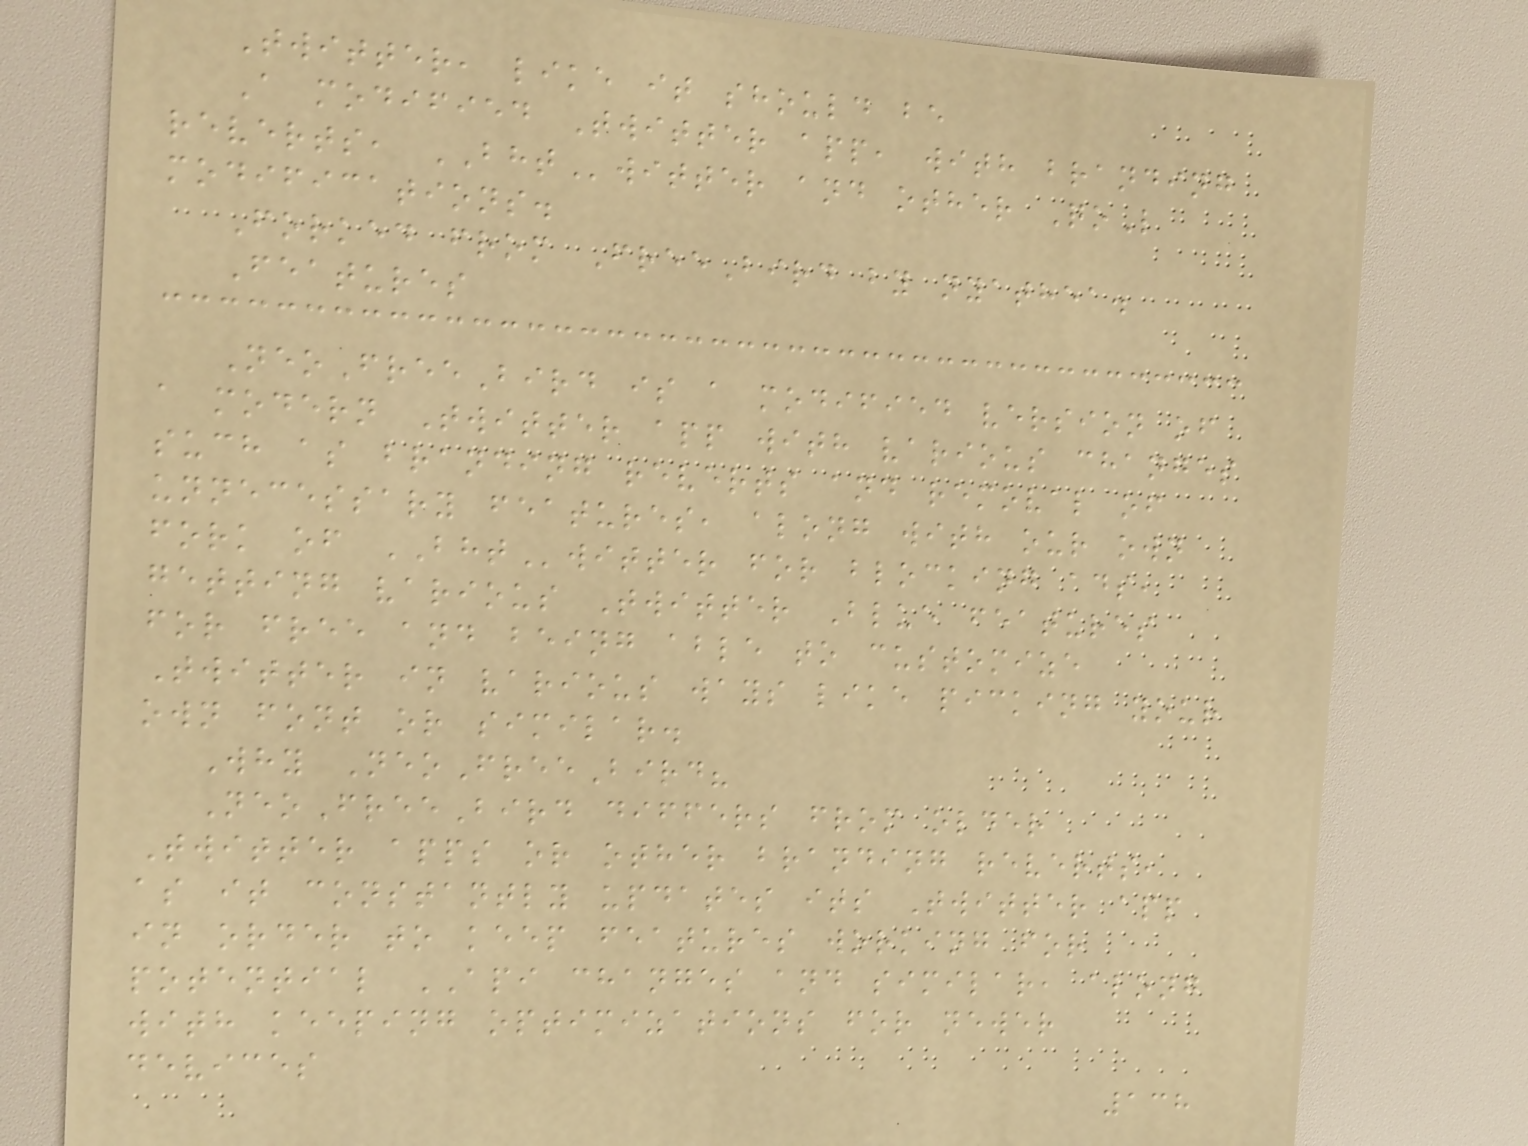Twitter, like it should be
A modified Twitter app, with branding
reverts, BHTwitter and other QoL
modifications.
Forked from FreeBird by nyathea.
Features
NeoFreeBird is a modified version of
a modern Twitter app with various changes
such as branding reverts and removal of
unnecessary features, along with our own
fork of BHTwitter for blocking ads,
getting various Twitter Blue features
for free and being able to customize
Twitter in various ways like picking your
own font or similar.
Why NeoFreeBird?
NeoFreeBird differs from older
Twitter apps or other branding reverts,
as it constantly updates its Twitter app
in order to keep features working for
potential API changes and similar, along
with keeping optimizations for newer
devices
138
